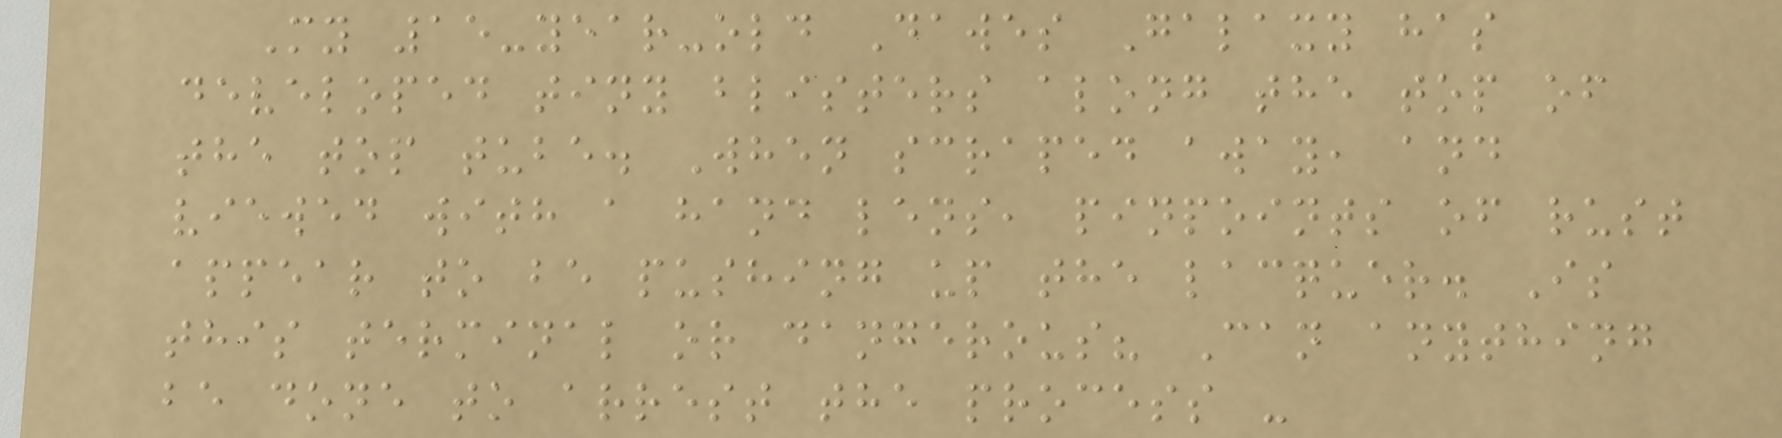My 15-year-old Dawes Galaxy has
developed tiny blisters along the top of
the top tube. When scraped away, and
viewed with a hand lens, pinpoints of rust
appear to be pushing up the lacquer. Is
this terminal or dangerous? Can anything
be done to arrest the process -
